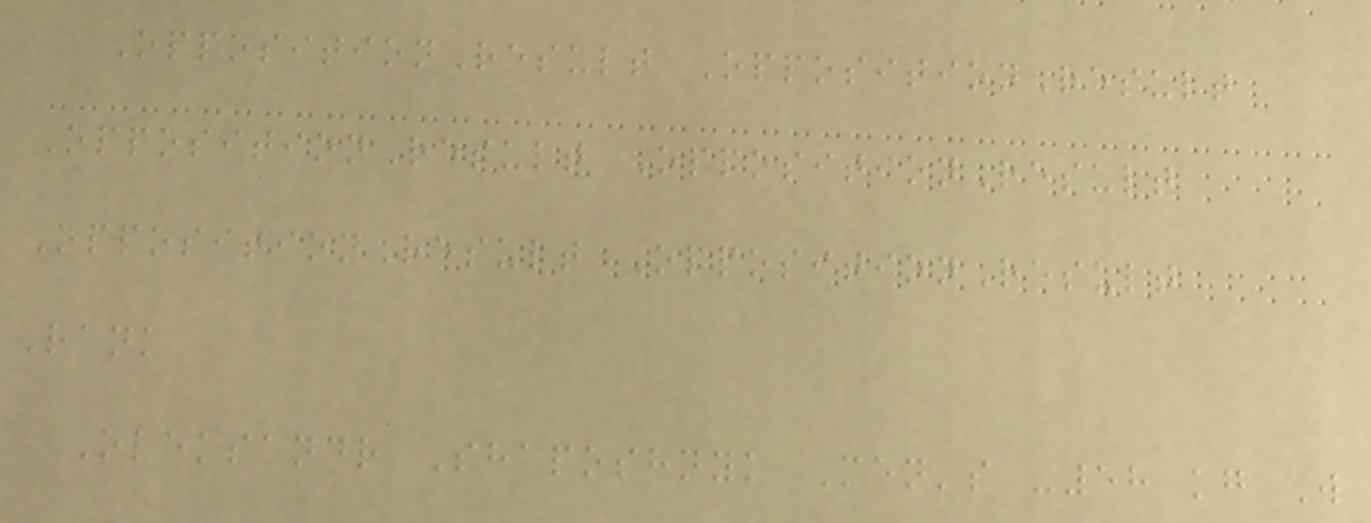OppositionResult OppositionResult
OppositionResult OppositionResult
OppositionResult OppositionResult
Rank
Oleksandr Shaposhnyk Men's -58 kg W
